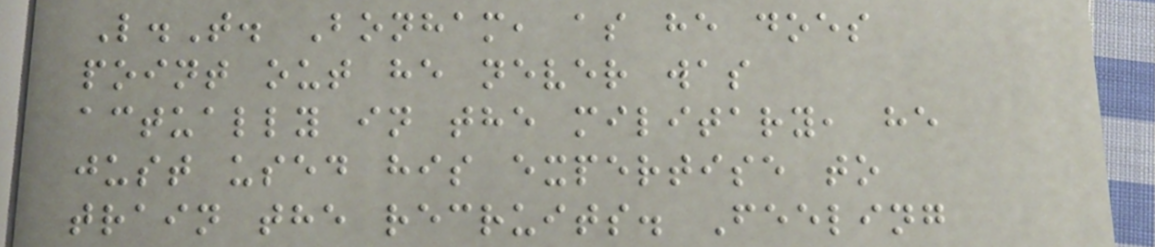L.T. Bonham, as he does
point out he never was
actually in the military, he
just used his expertise to
train the recruits. Feeling
